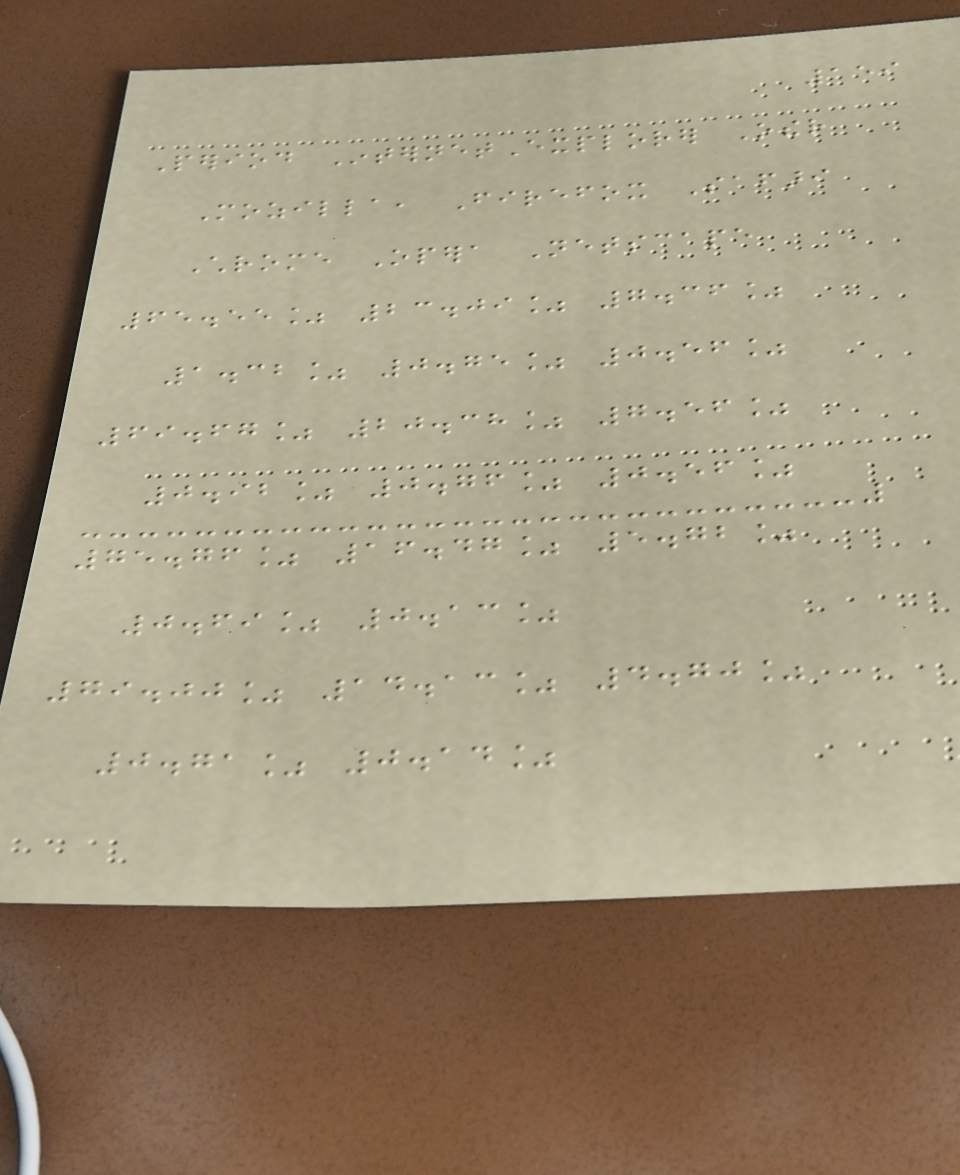159
Period InternetExplorer Other
Mozilla, Firefox Safari
Chrome Opera Netscape
65.55% 23.09% 7.36%
1.32% 0.75% 0.56%
69.67% 20.38% 7.56%
0.92% 0.76% 0.56%
75.76% 16.47% 5.72%
0.69% 0.13%
79.00% 14.13% 4.70%
0.71% 0.14%
